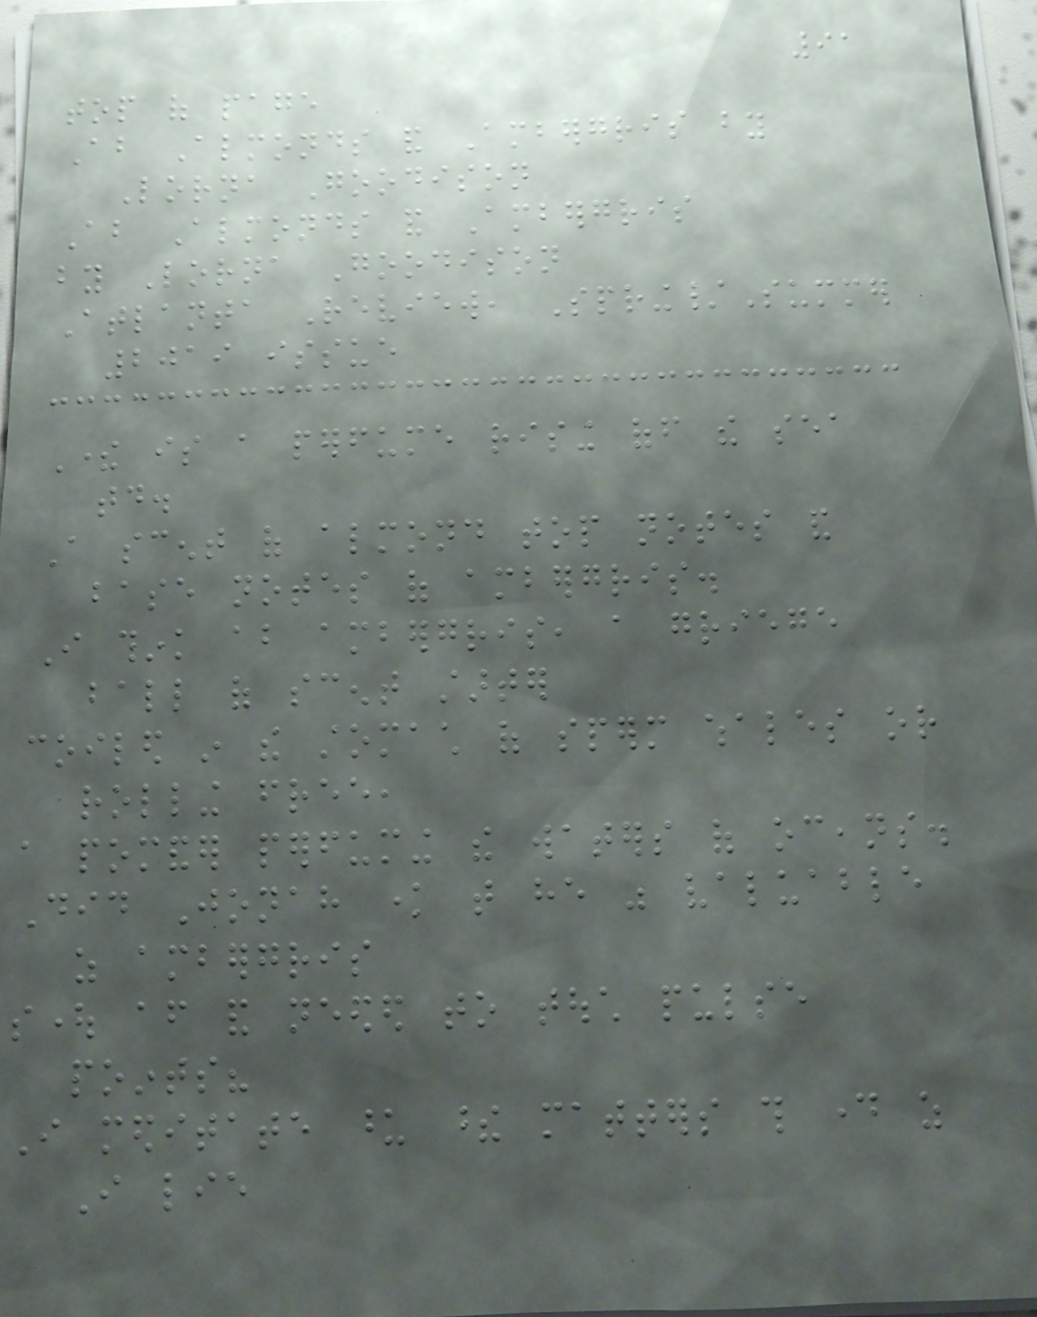91
top of page
About Almonds and Ambergris by
Lorna Goodison
About Almonds and Ambergris
by Lorna Goodison
Atlanta Review, Spring/Summer
2019 issue
There is a perfume rising off the sea
today.
A scent of almond top notes and
base notes of ambergris.
I think about ambergris, a griege
ball of scent starter
coiled in the stomach of sperm whales or
rolling free,
a pomander perfuming the waters of oceans.
Did Jonah know that he was valuable
as ambergris
sought after and needed to touch pulse
points?
I meditate upon these matters this day as
I lie
